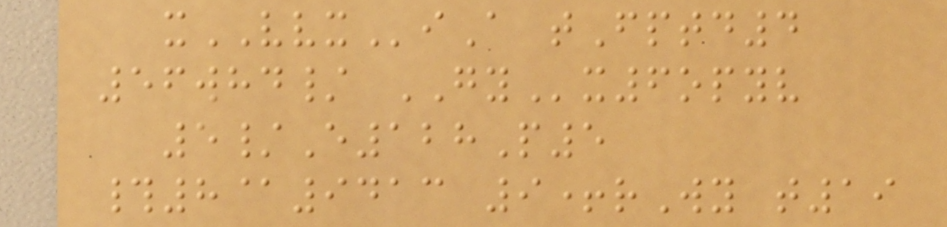xVVXiA tFptd4
56whd/ GYx6opyv
5/E128P5
#8@9413 9+rWy t19
